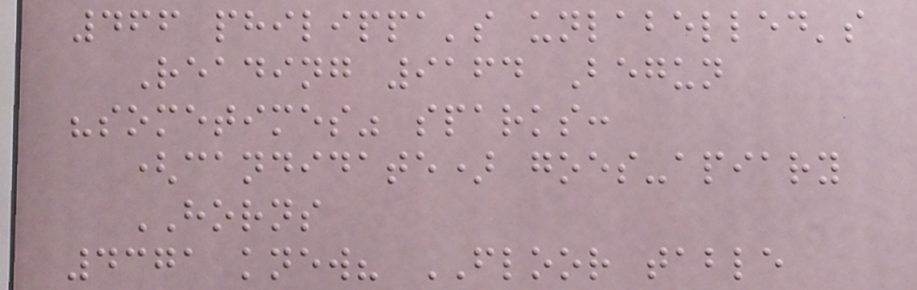466 philippa's unlabelled's
Reading 9164 Begun
"sometimes" sparks:
(candidate) goes-apiary
HORNS
4371 knew? FLOOR table
